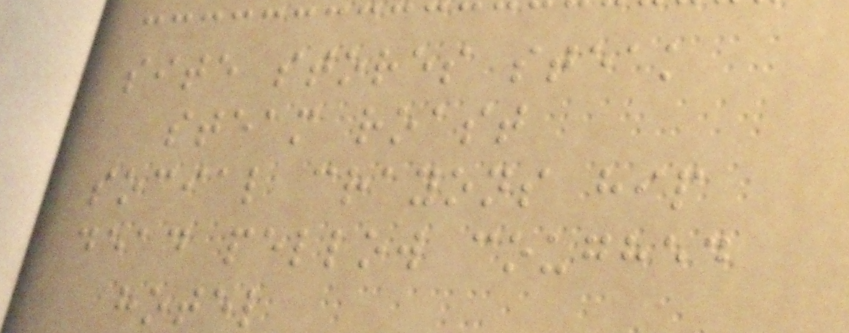site stores steak
steam roast
social crayons hip
dead pellow coughed
hotel
